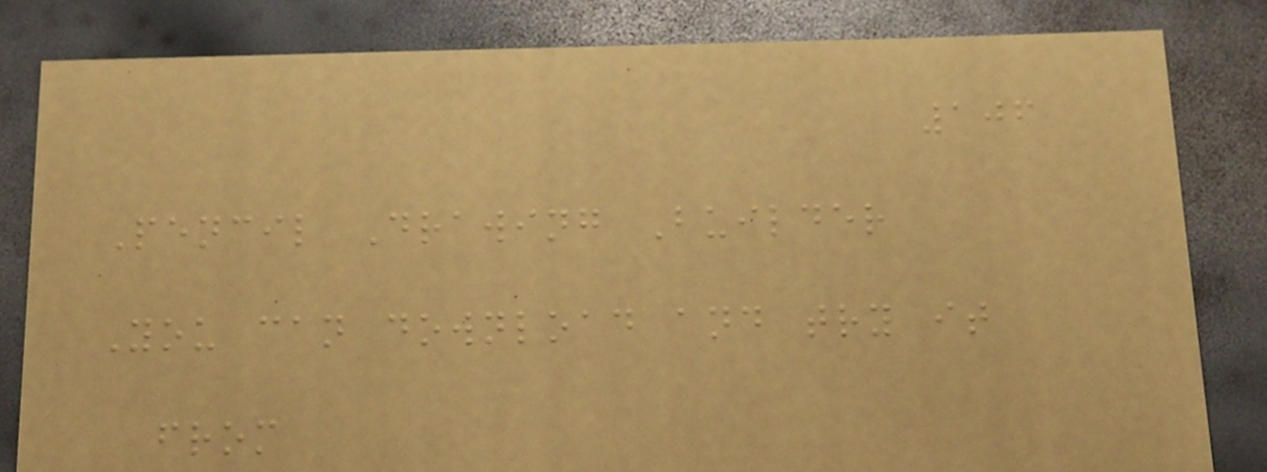106
Pencil Drawing Builder
You can download and try it
from
